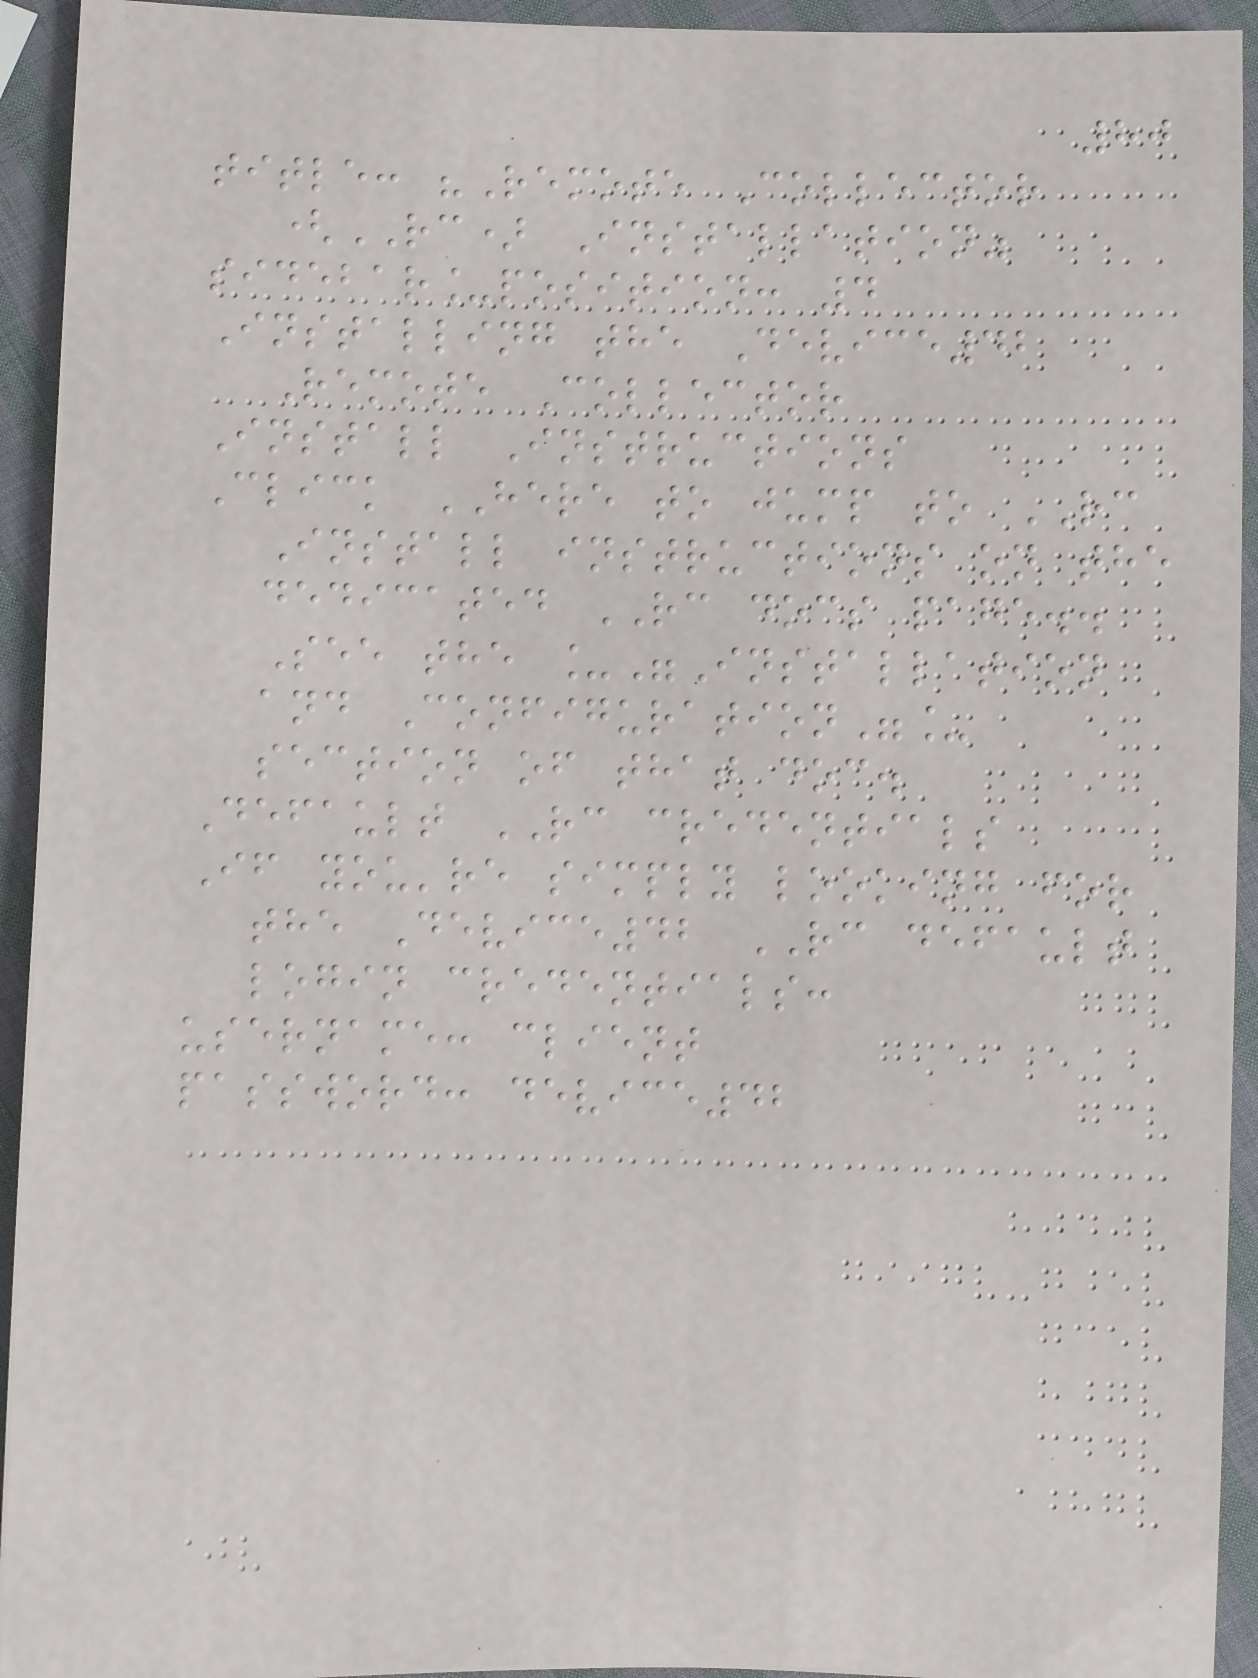80
title: "Remote Collector
(RC) Installation"
sidebar_position: 4
Installing the Device42
Remote Collector
Install Instructions
Click HERE to jump to RC
Install instructions on the
dedicated RC docs page..
See the _"Installation
and Configuration"_
section of that doc.
Default RC credentials
If you're simply looking for
the Device42 RC default
login credentials:
username: client
password: device42
